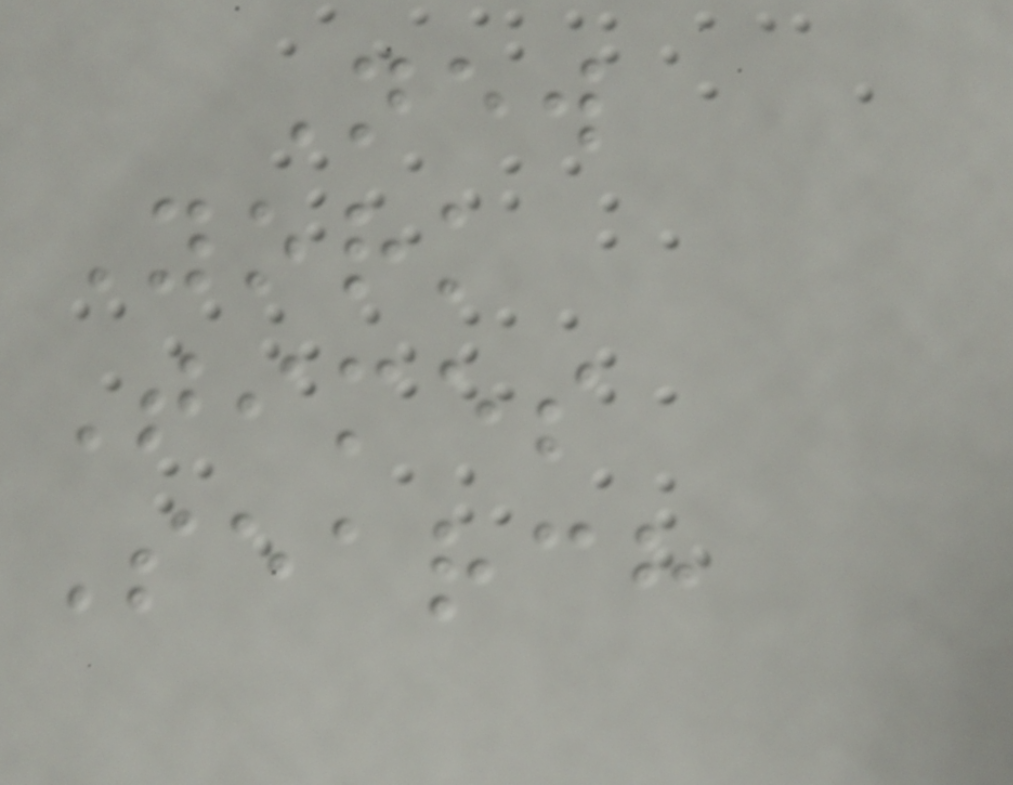New
York
Times
Search
